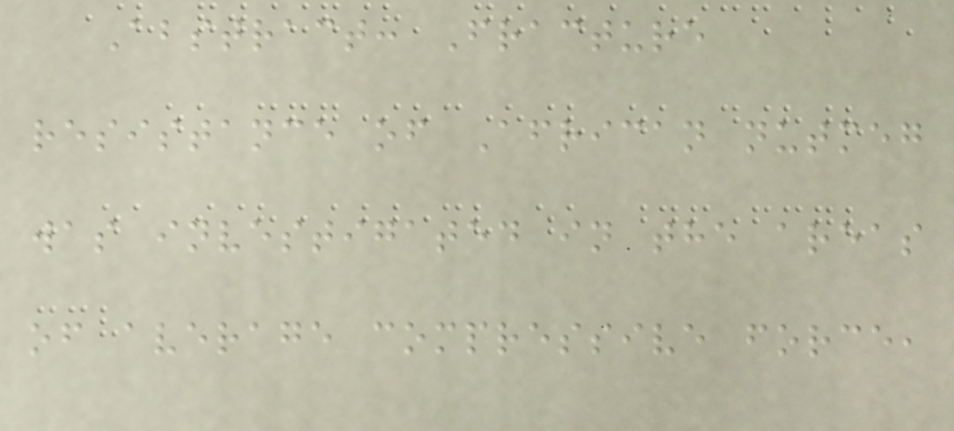Abstract: Fracture
resistance of African nutmeg
was investigated in the areas
of average compressive force,
